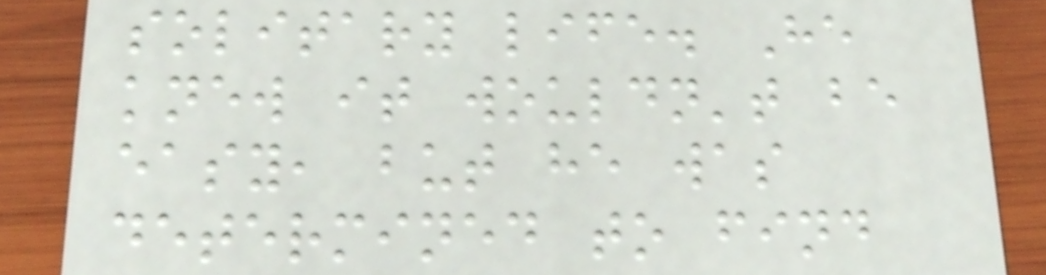solitary life. He
knew it wouldn't be
easy, but he was
determined to find
